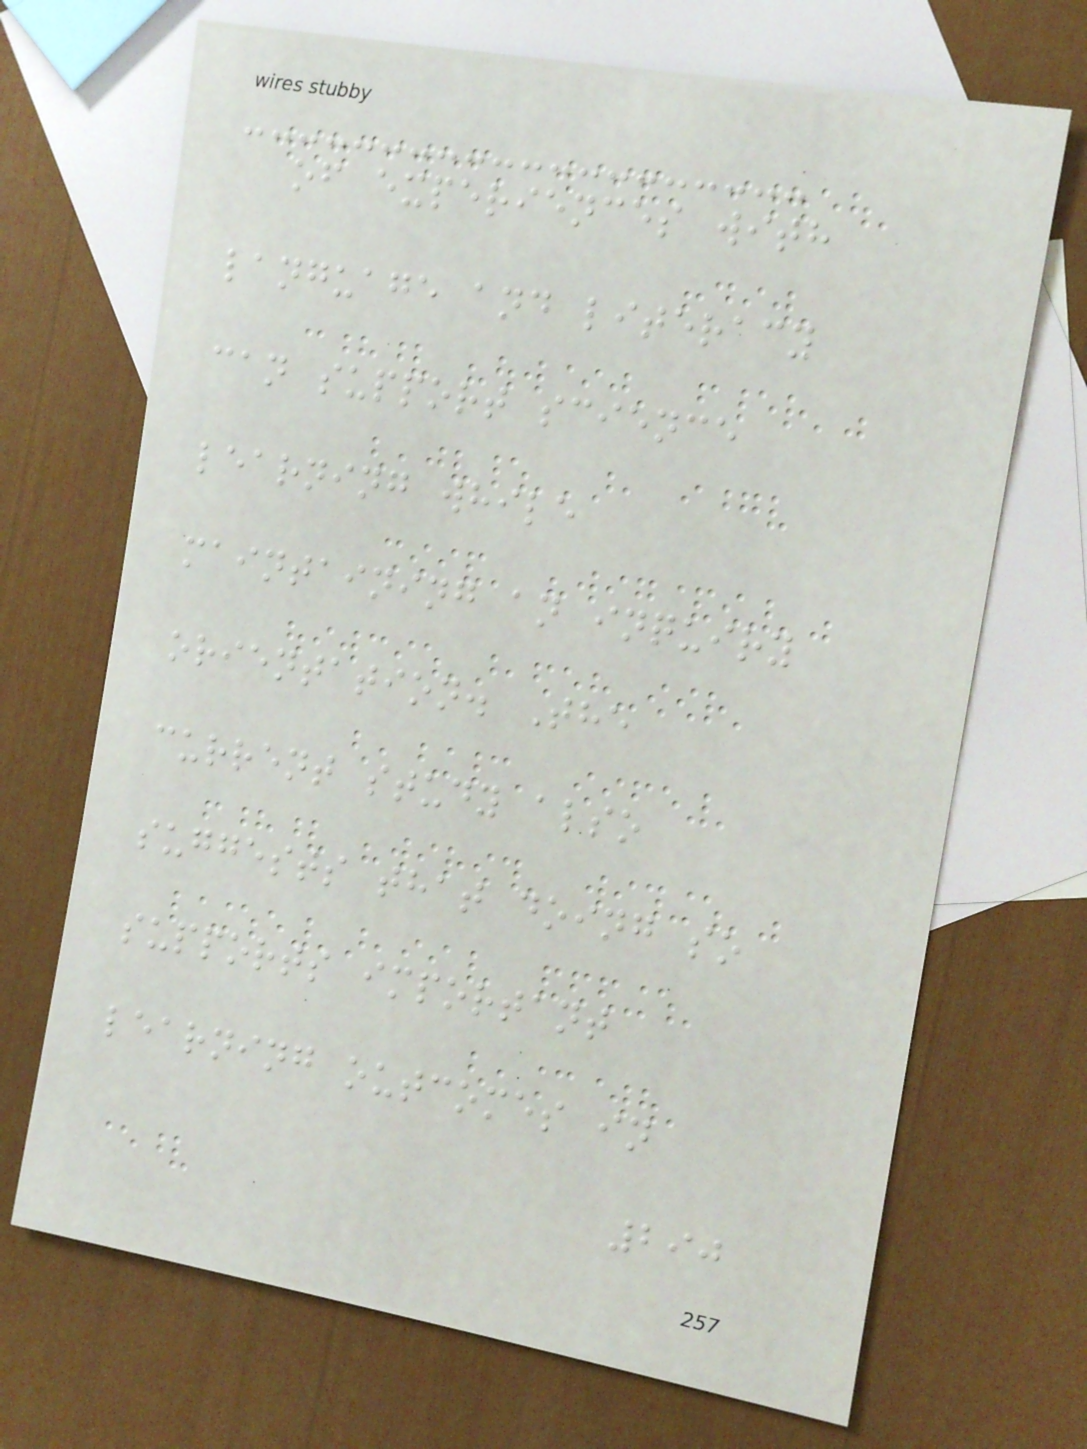of experiences with
language and literacy
can support science
learning while
maintaining an inquiry
orientation. The
current study also
suggests that doing so
supports important
learning outcomes in
290
